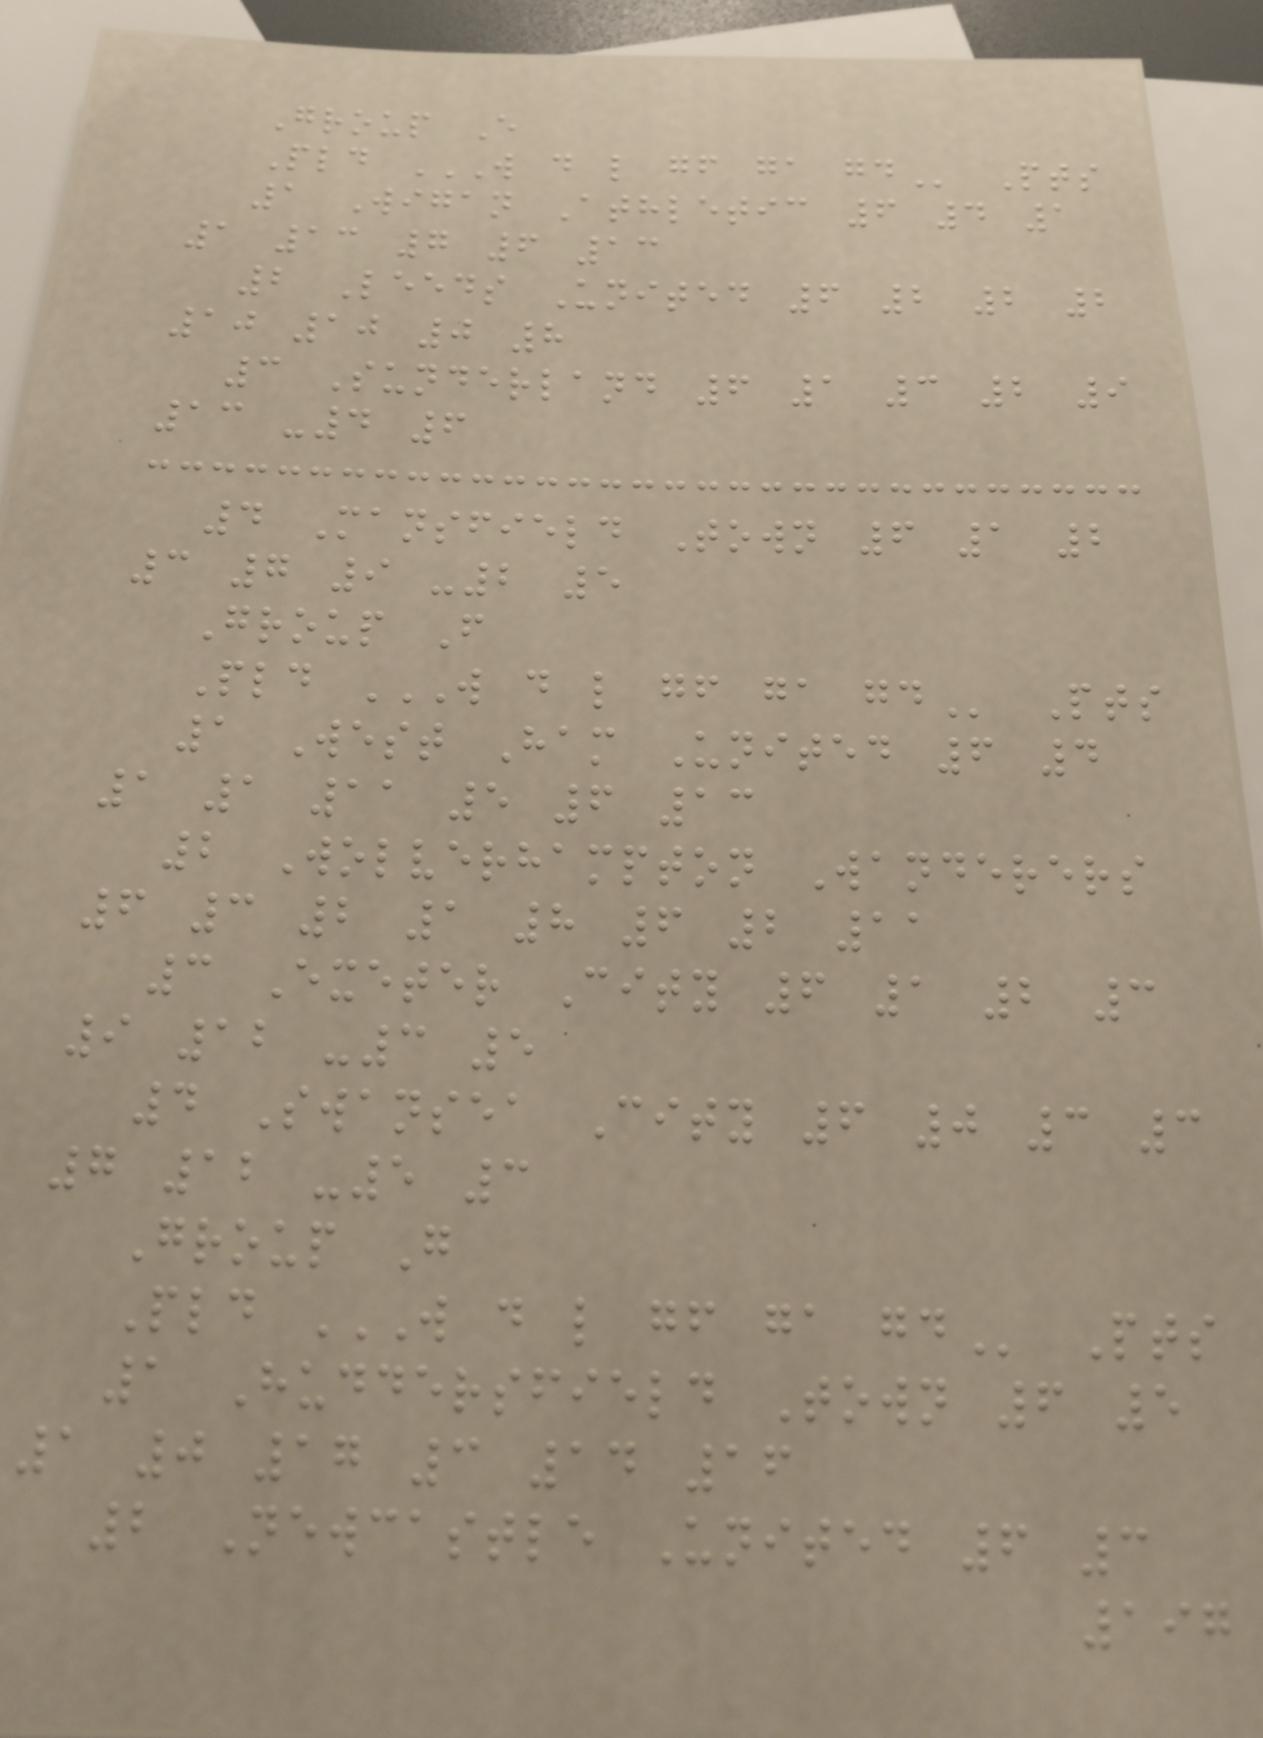Group E
Pld W D L GF GA GD Pts
1 Wigan Athletic 6 4 1
1 13 7 6 13
2 Leeds United 6 2 2 2
10 10 0 8
3 Sunderland 6 1 3 2 9
13 -4 6
4 Mansfield Town 6 1 2
3 7 9 -2 5
Group F
Pld W D L GF GA GD Pts
1 West Ham United 6 4
1 1 11 5 6 13
2 Wolverhampton Wanderers
6 3 2 1 8 6 2 11
3 Exeter City 6 1 2 3
9 12 -3 5
4 Swansea City 6 0 3 3
7 12 -5 3
Group G
Pld W D L GF GA GD Pts
1 Huddersfield Town 6 5
1 0 17 3 14 16
2 Newcastle United 6 3
197
